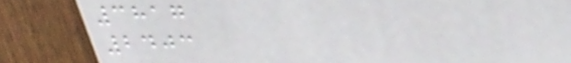3817
2403
